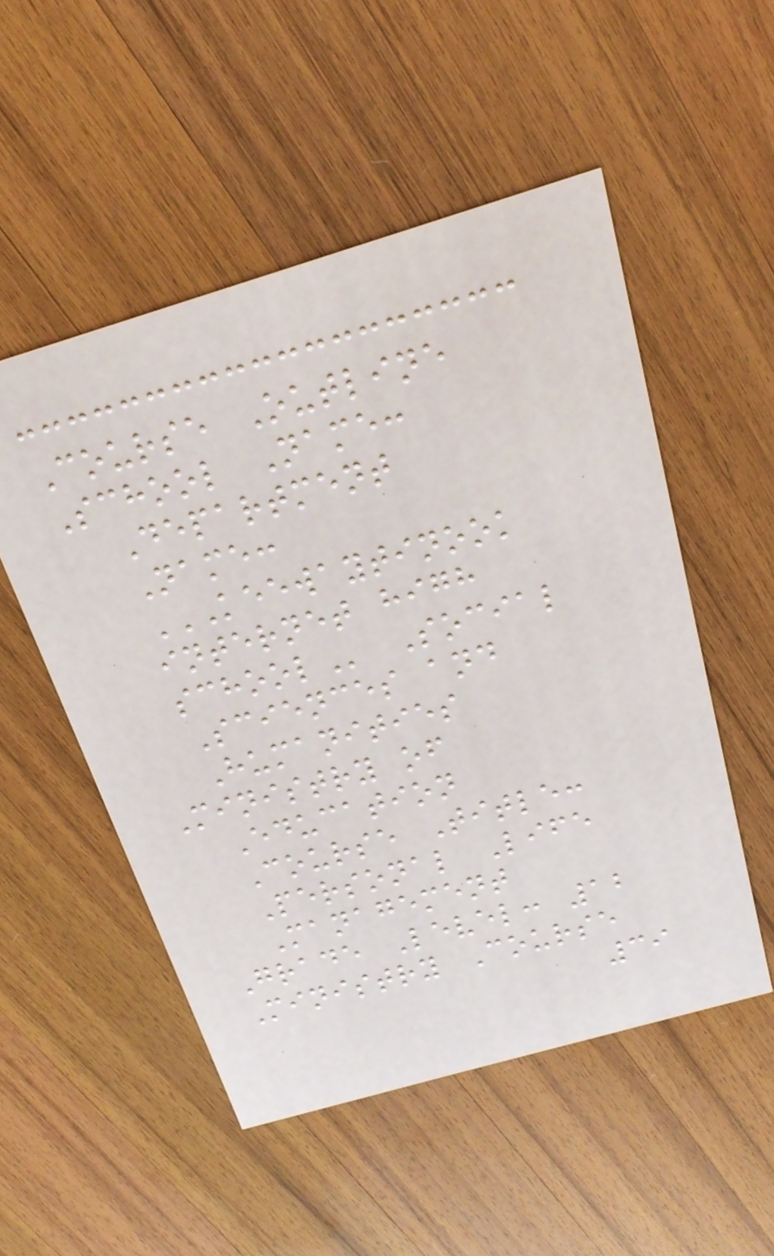Course Outline
School Name:
Department
Name:
KEEWAYTINOOK
INTERNET HIGH
SCHOOL Social
Sciences and
Humanities
Ministry of
Education
Course Title:
Personal Life
Management
Grade Level: 12
Ministry Course
39
